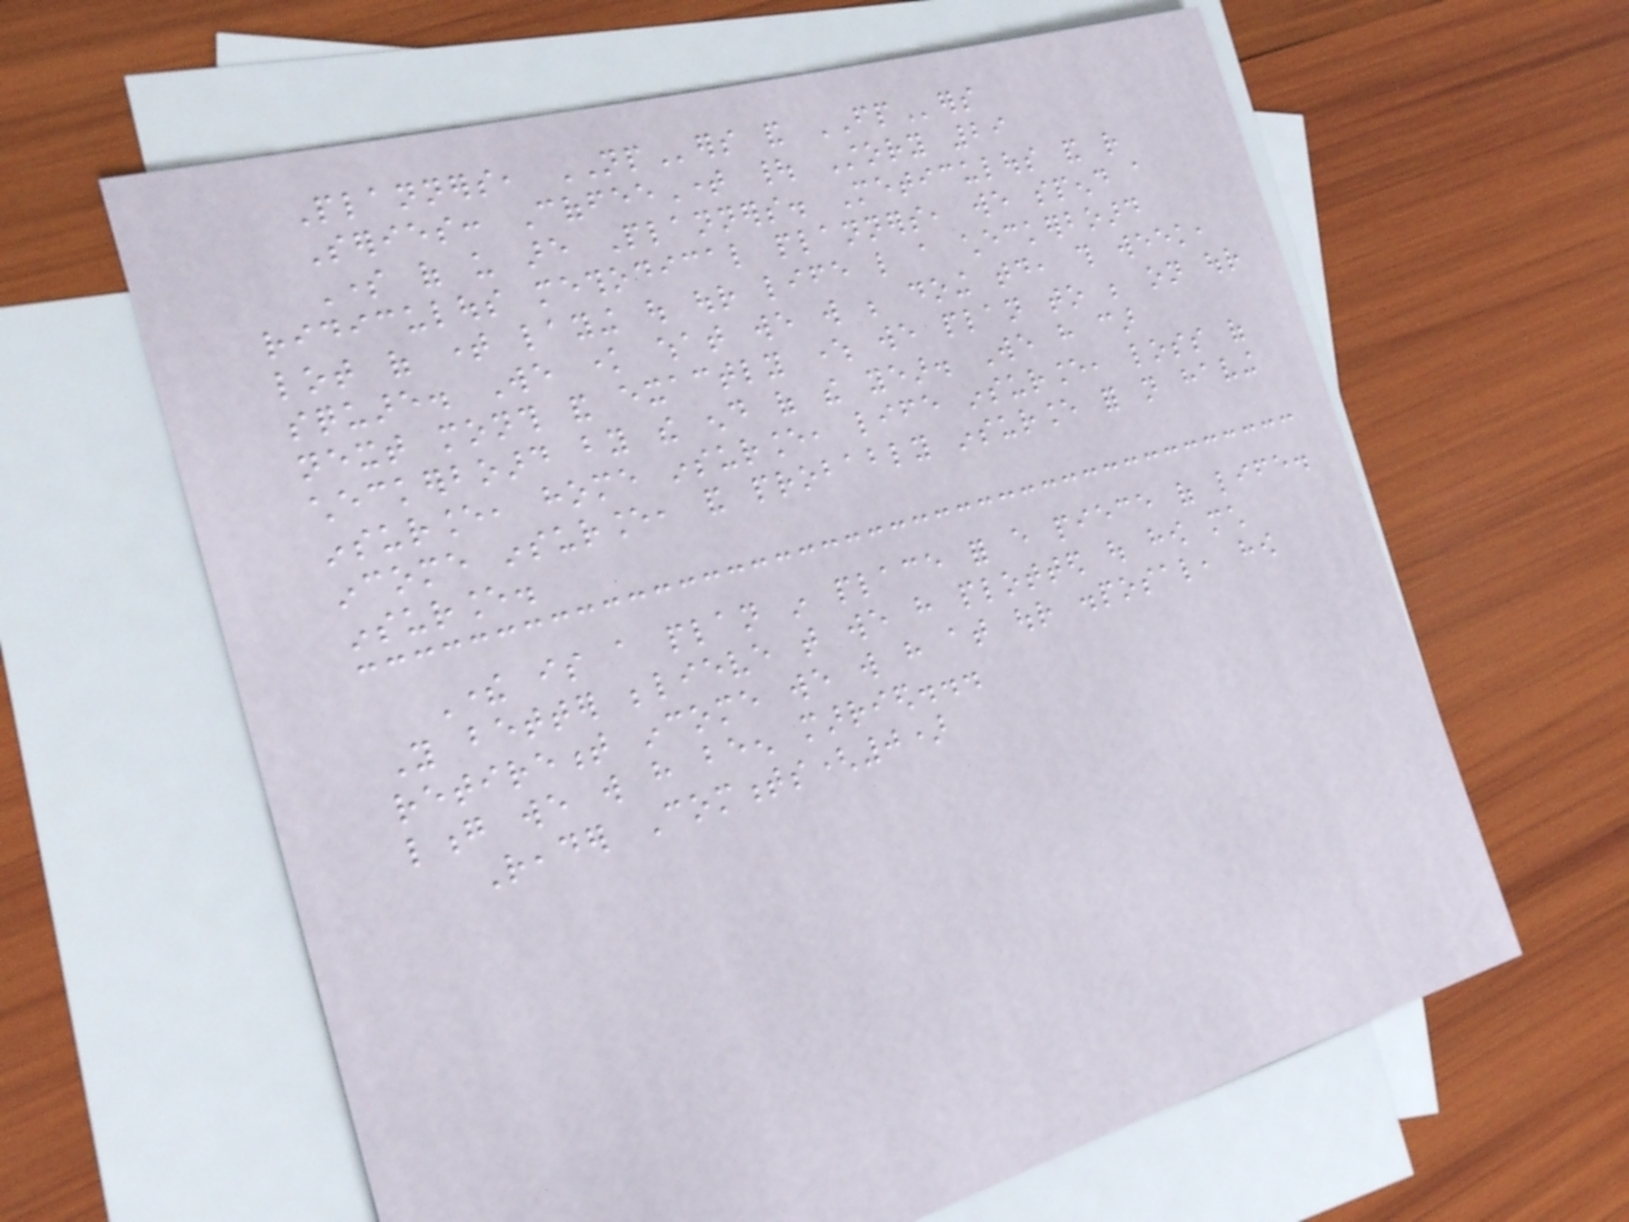Planners, NPers and FPers
Series: CoffeeTime | Story 29
Some of us are Planners. Meticulous and rather
ridiculous methodical planners, we spend a
lot of time laying out our life like a checkerboard
square. We know what we will be doing today, this week,
next month and exactly where we plan to be on our
checkerboard by the end of the year. We have car
insurance, home insurance, life insurance, loss of
income insurance, and probably insurance for not having
insurance.
There is a plan in place for every piece of life.
You better believe that we have plotted out how much
retirement income we will have at our disposal, how
long we will have been married...
Reader Comments(0)
